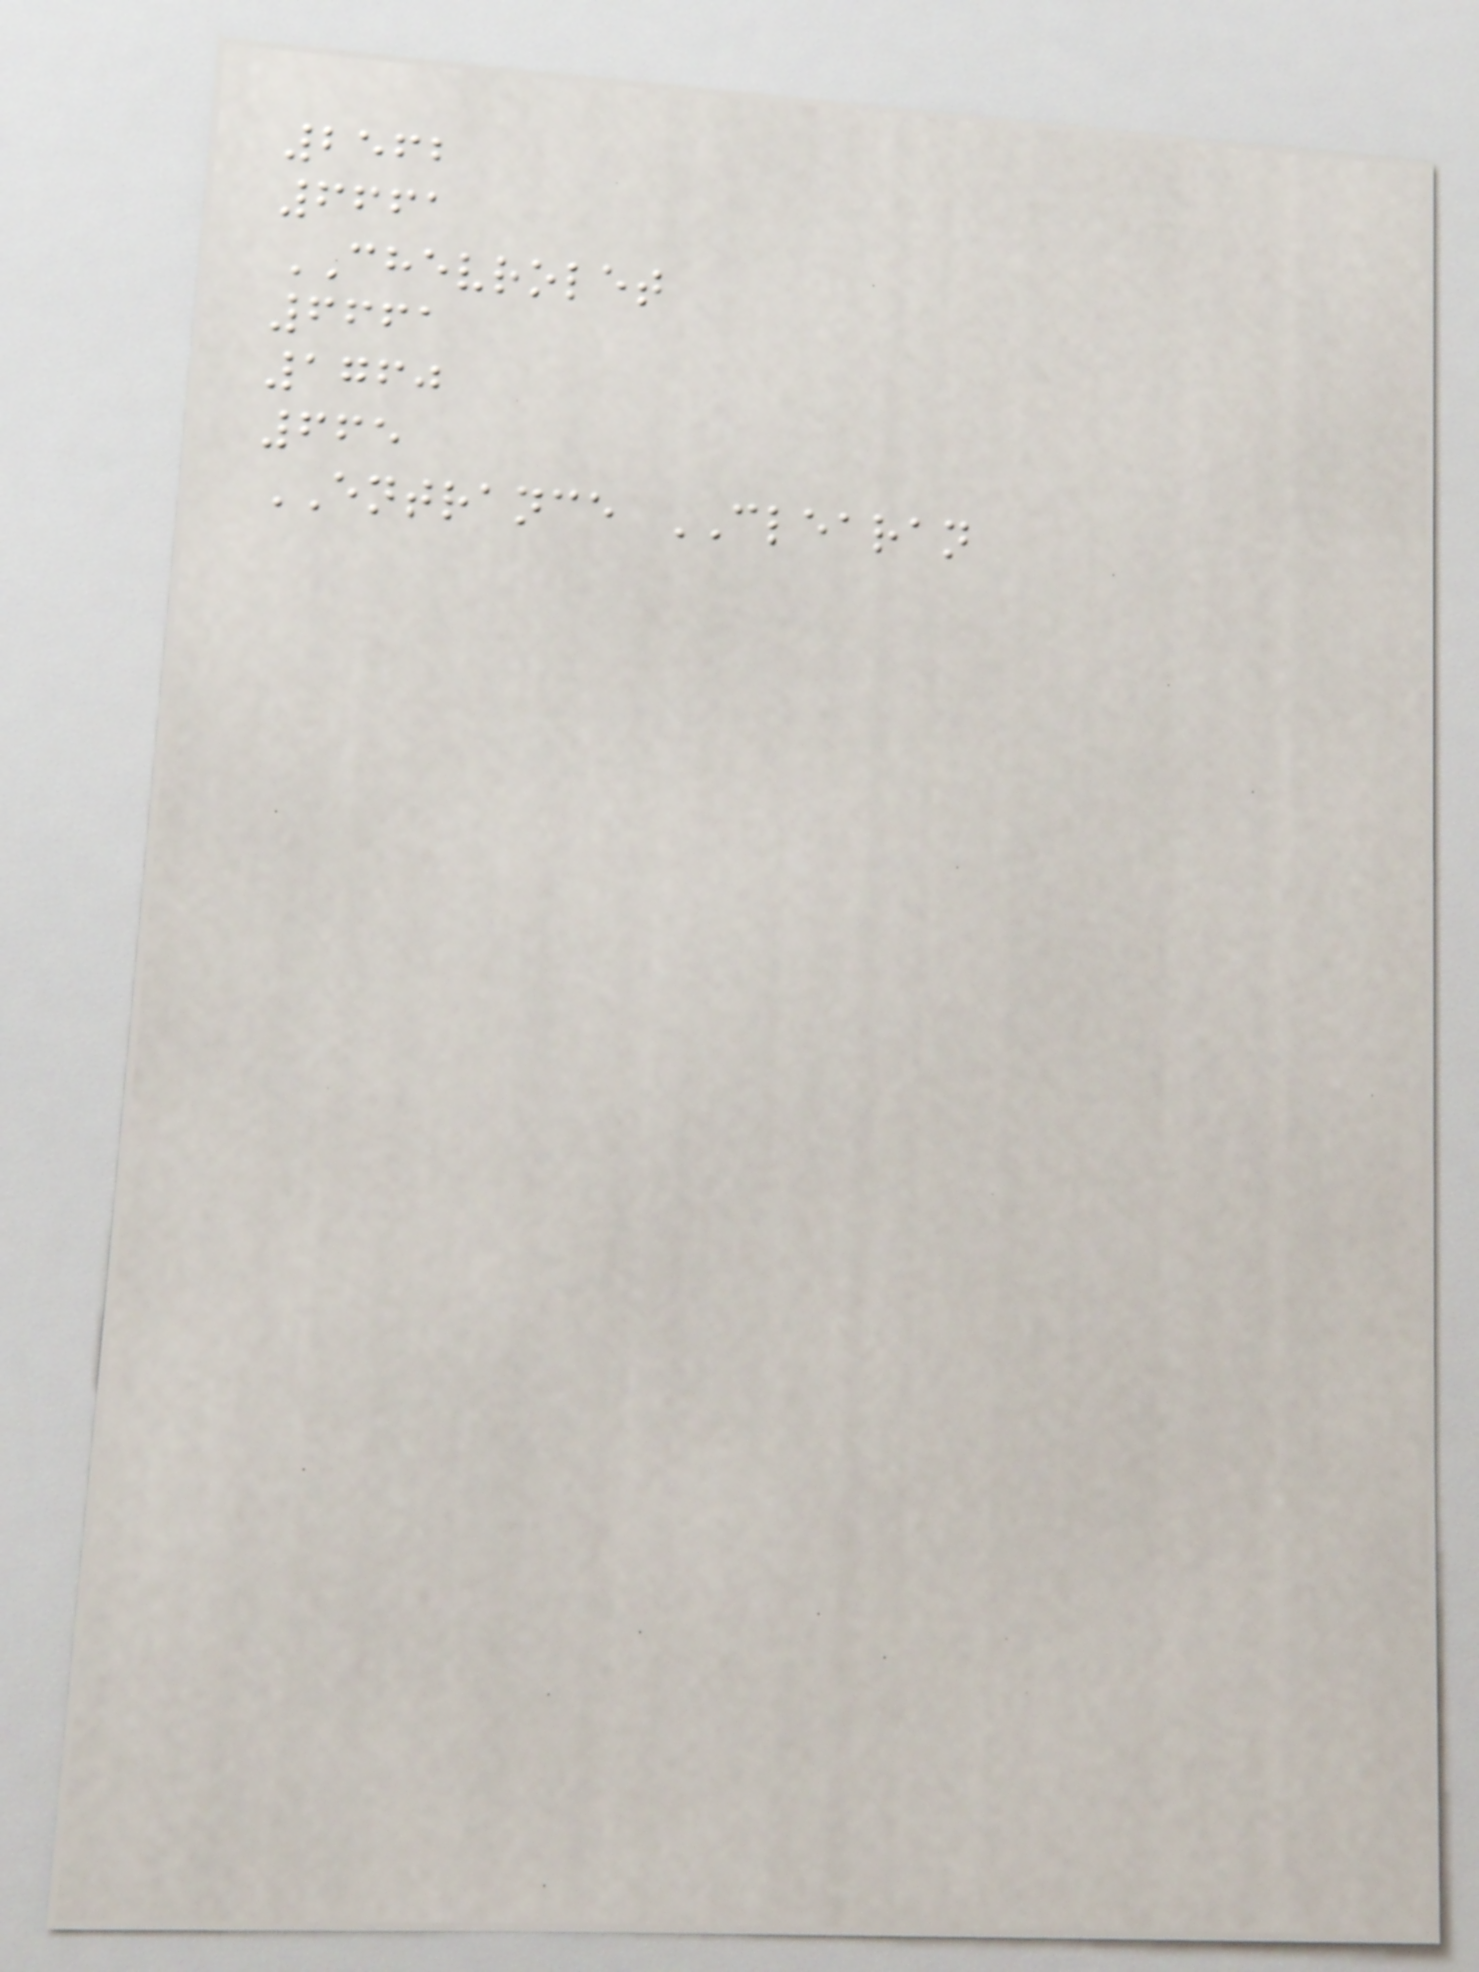2562
6661
CHEVROLET
6661
1760
665
ENTRANCE CLEARAN
